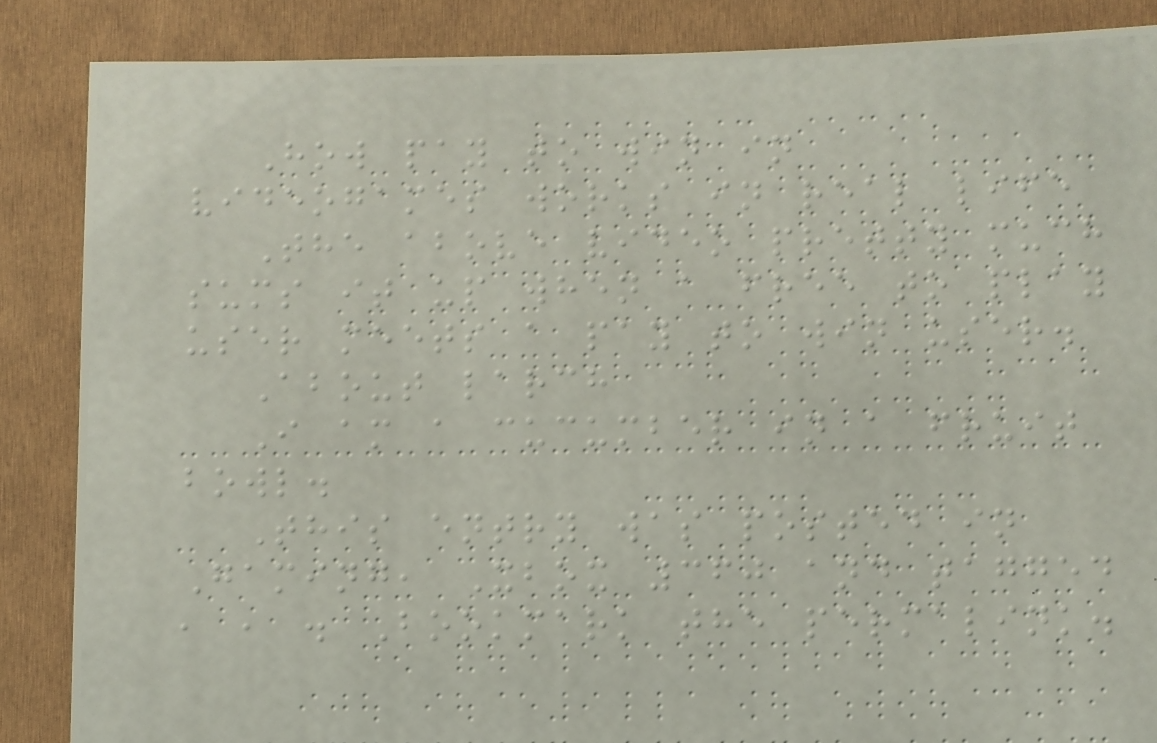How pay to win in
videogames works in real life
The above video pretty much
sums it up when a free to play
user meets a pay to win user.
About larch
I am a cucumber in a fruit
bowl.
This entry was posted in
Gaming, Xbox 360 and tagged
, , . Bookmark the permalink.
